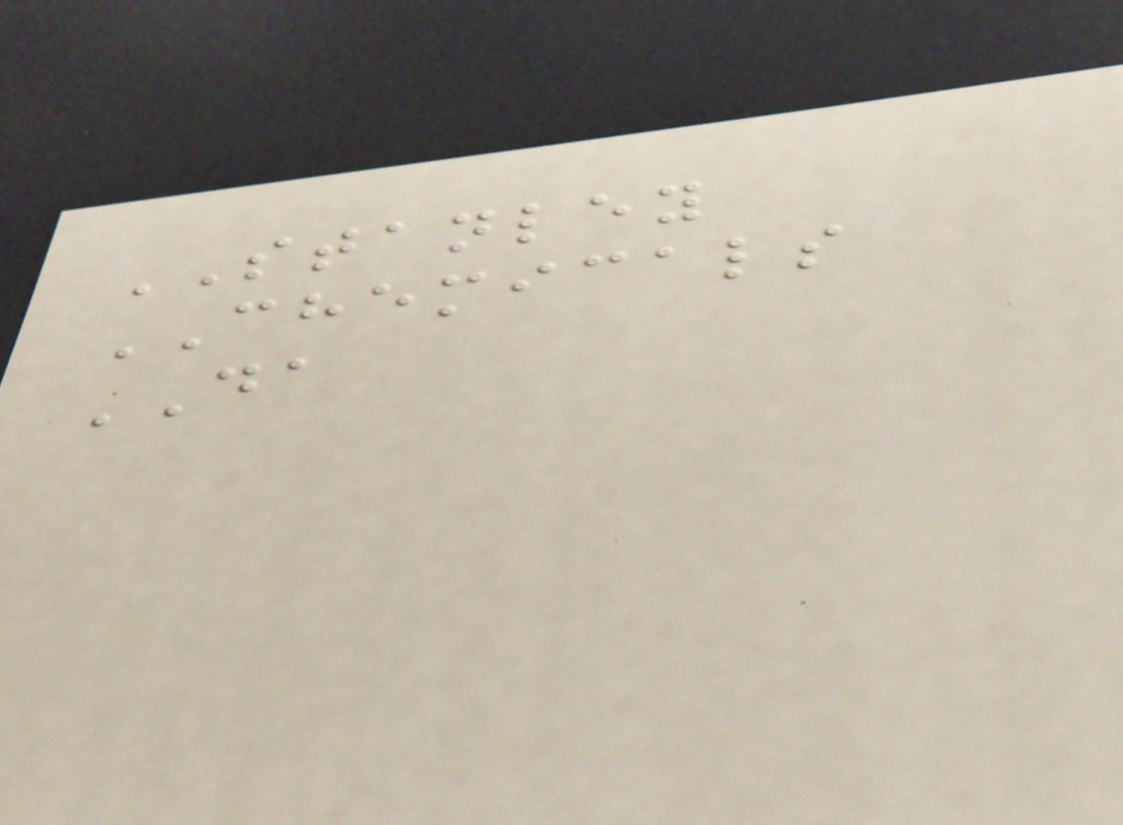STANLEY
CHEMICALS
DA
